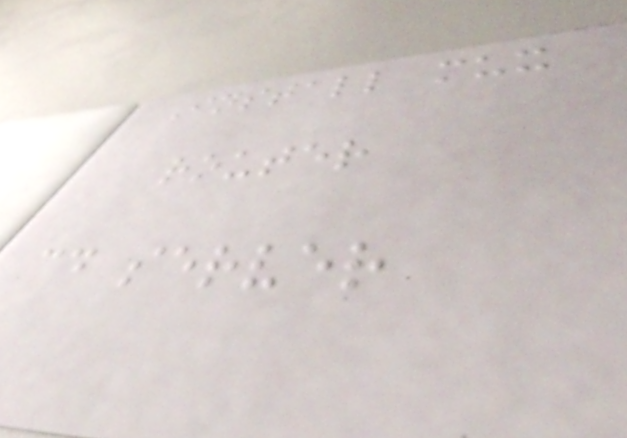Install mux
router
cd server
